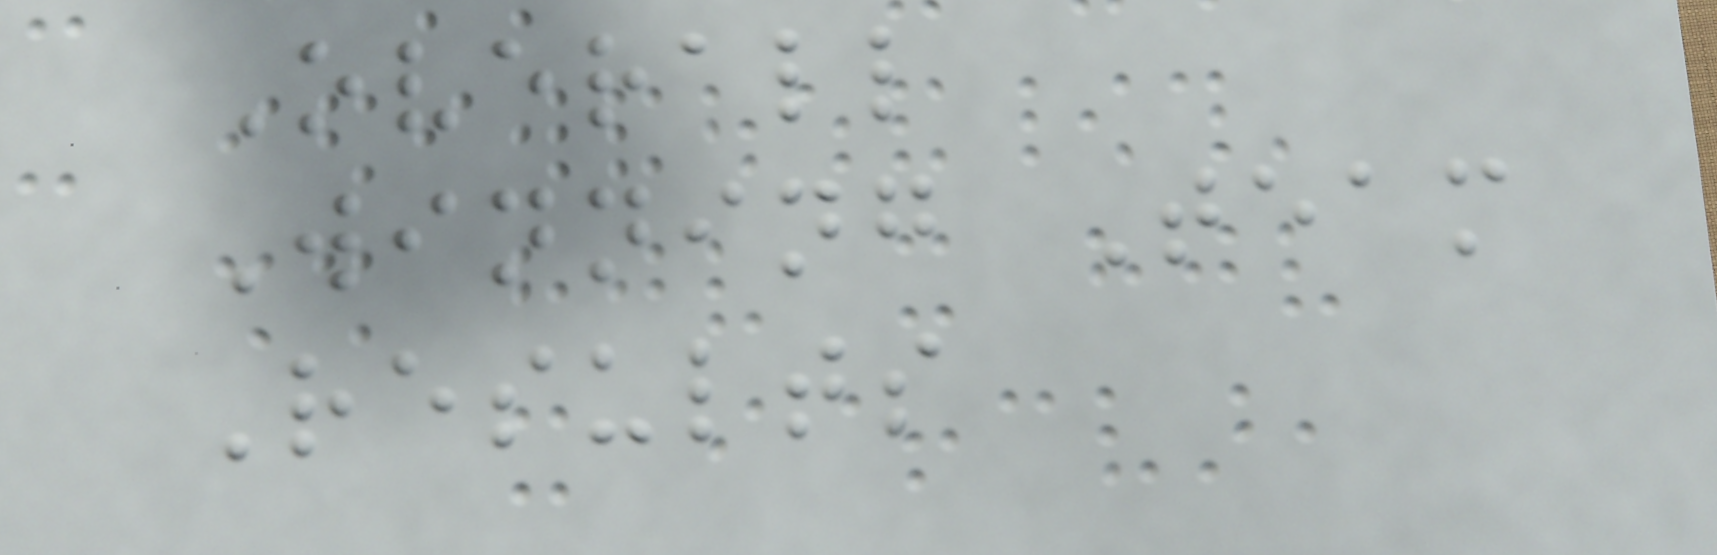Overall
Winning Team
Results
